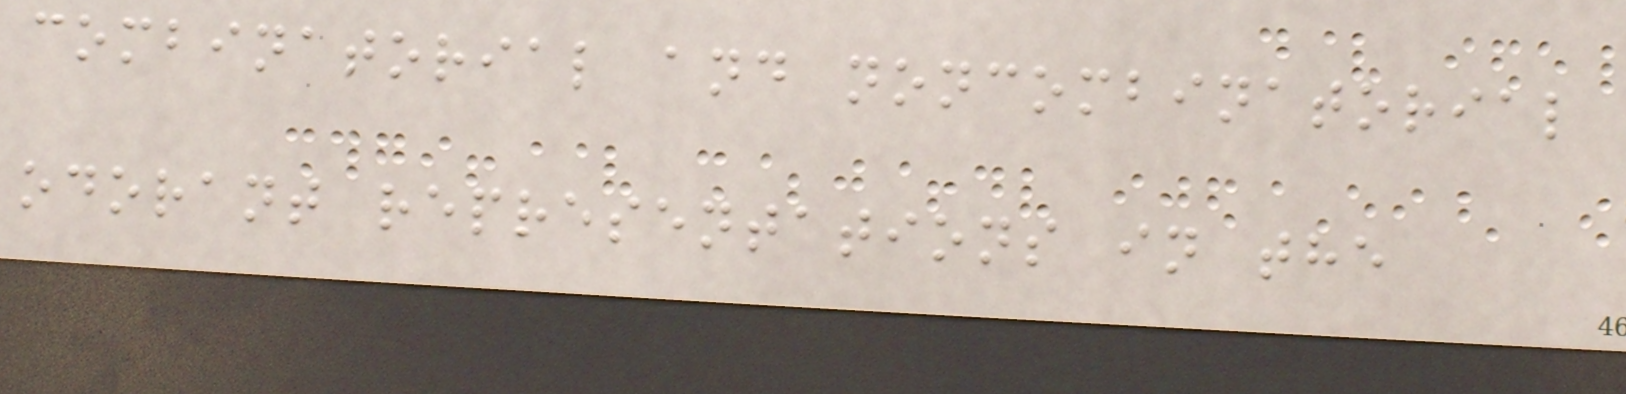combinatorial and noncombinatorial
odorant representations in the
